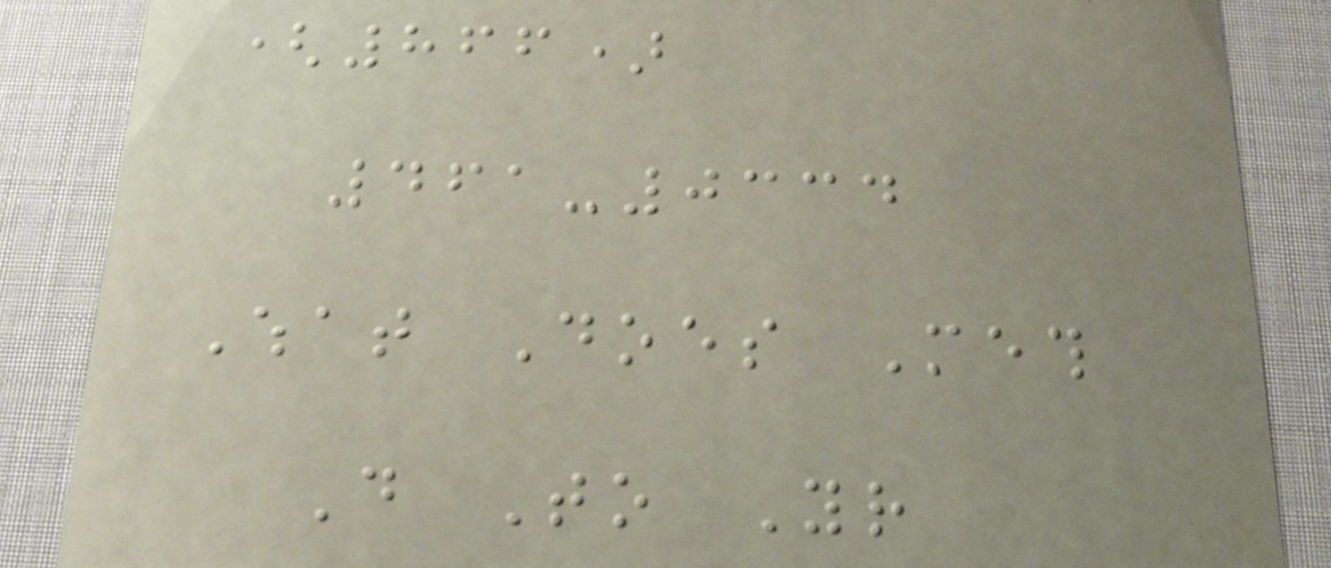(866)
461-0334
What Does Meth
Do To Your
